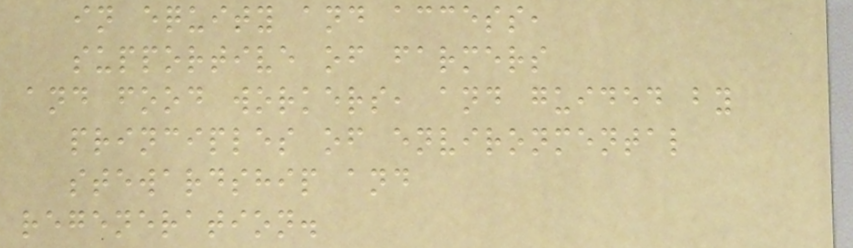in equity and access,
supportive of farmers
and food workers, and guided by
principles of environmental
stewardship and
regeneration.
